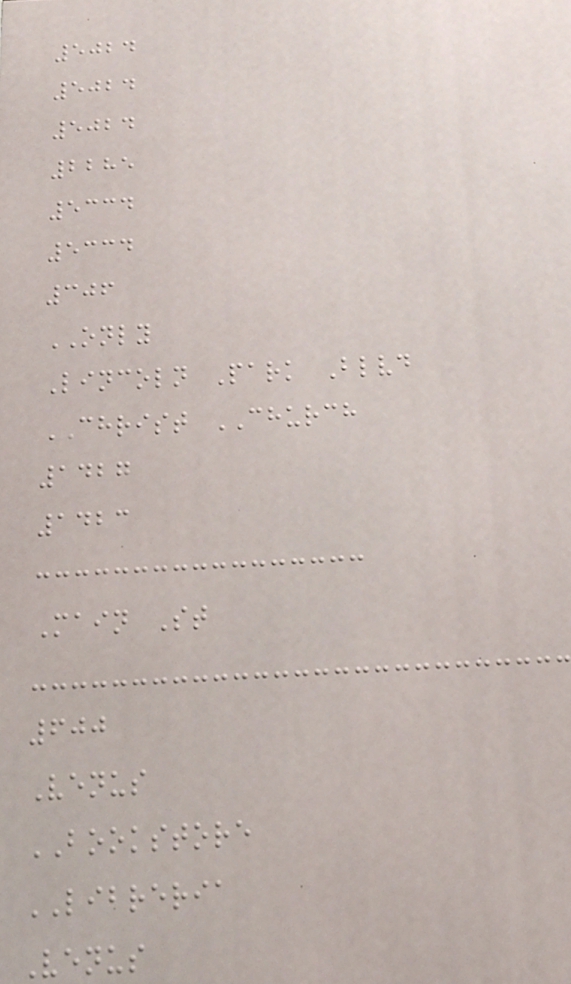5024
5024
5024
2285
5334
5334
306
ONLY
Lincoln Park Blvd
CHRIST CHURCH
1427
1423
Main St
600
Venus
BOOKSTORE
LIBRERIA
Venus
